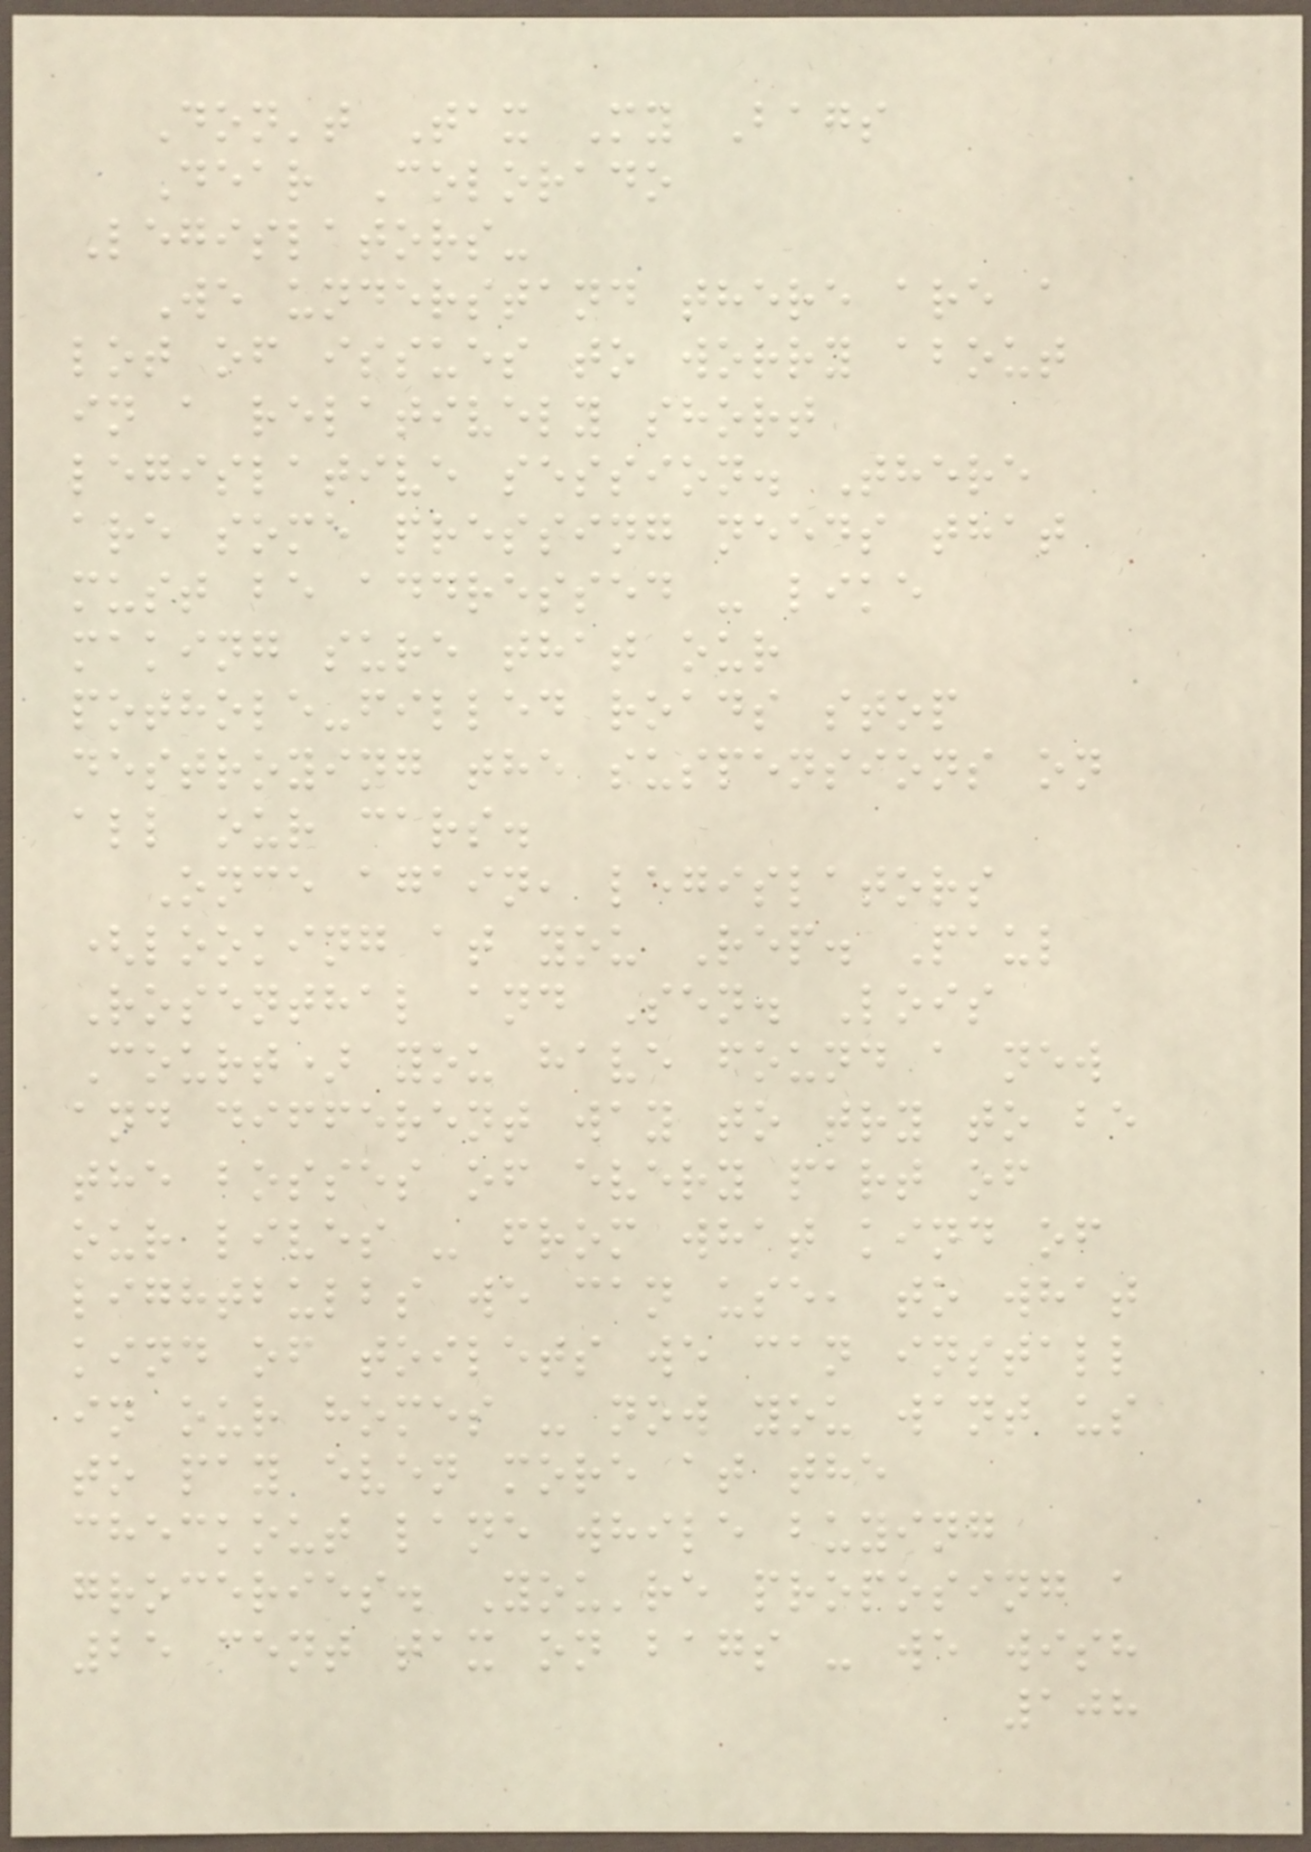Don't Tax My Bags
Dear Colorado
Legislators-
We understand there are a
lot of issues to worry about
in a relatively short
legislative session. There
are some pressing needs that
must be addressed - like
making sure that our
pothole-filled roads stop
destroying the suspensions on
all our cars.
Once again, legislators
(looking at you Rep. Paul
Rosenthal and Sen. Lois
Court) you have found a new
and different way to try to be
the bosses of every part of
our lives - from what kind of
lightbulbs we can use, to what
kind of toilets we can install
in our homes - now you want us
to pay even more at the
checkout lane while buying
groceries. You're proposing a
25 cent tax on bags - we wish
108
